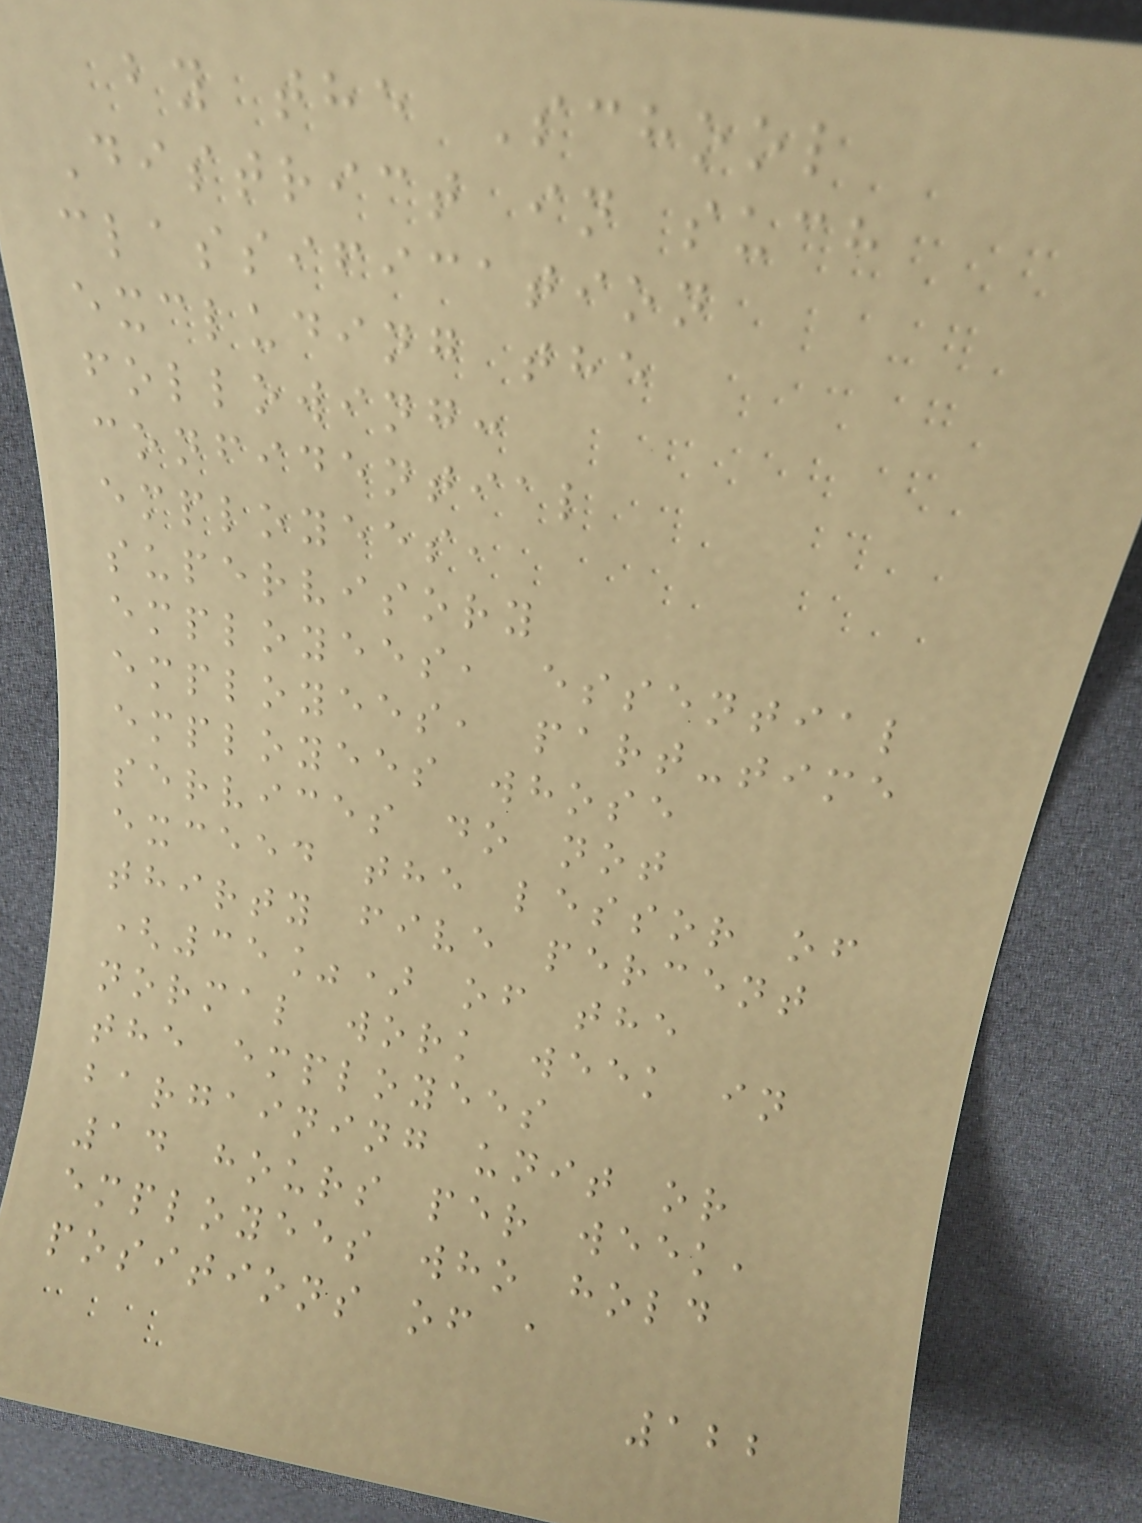by the School
District in such
classification
excluding the
following:
confidential
employees,
supervisory
employees, essential
employees, part-time
employees whose
services do not
exceed the lessor of
thirty five percent
(35%) of the
normal work week in
the employees
bargaining unit or
14 hours per week,
employees who hold
positions of a
122
